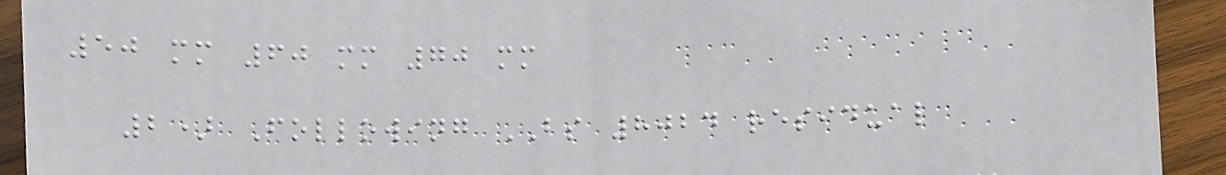50 mm 60 mm 70 mm
2) Following BS 8024 residual
